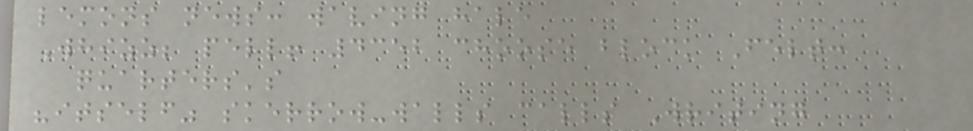lemons news: waving hale
Whizz; pell! 4352 choose block Felt:
quarters's
"itself" skerrow-walls calls Writing
